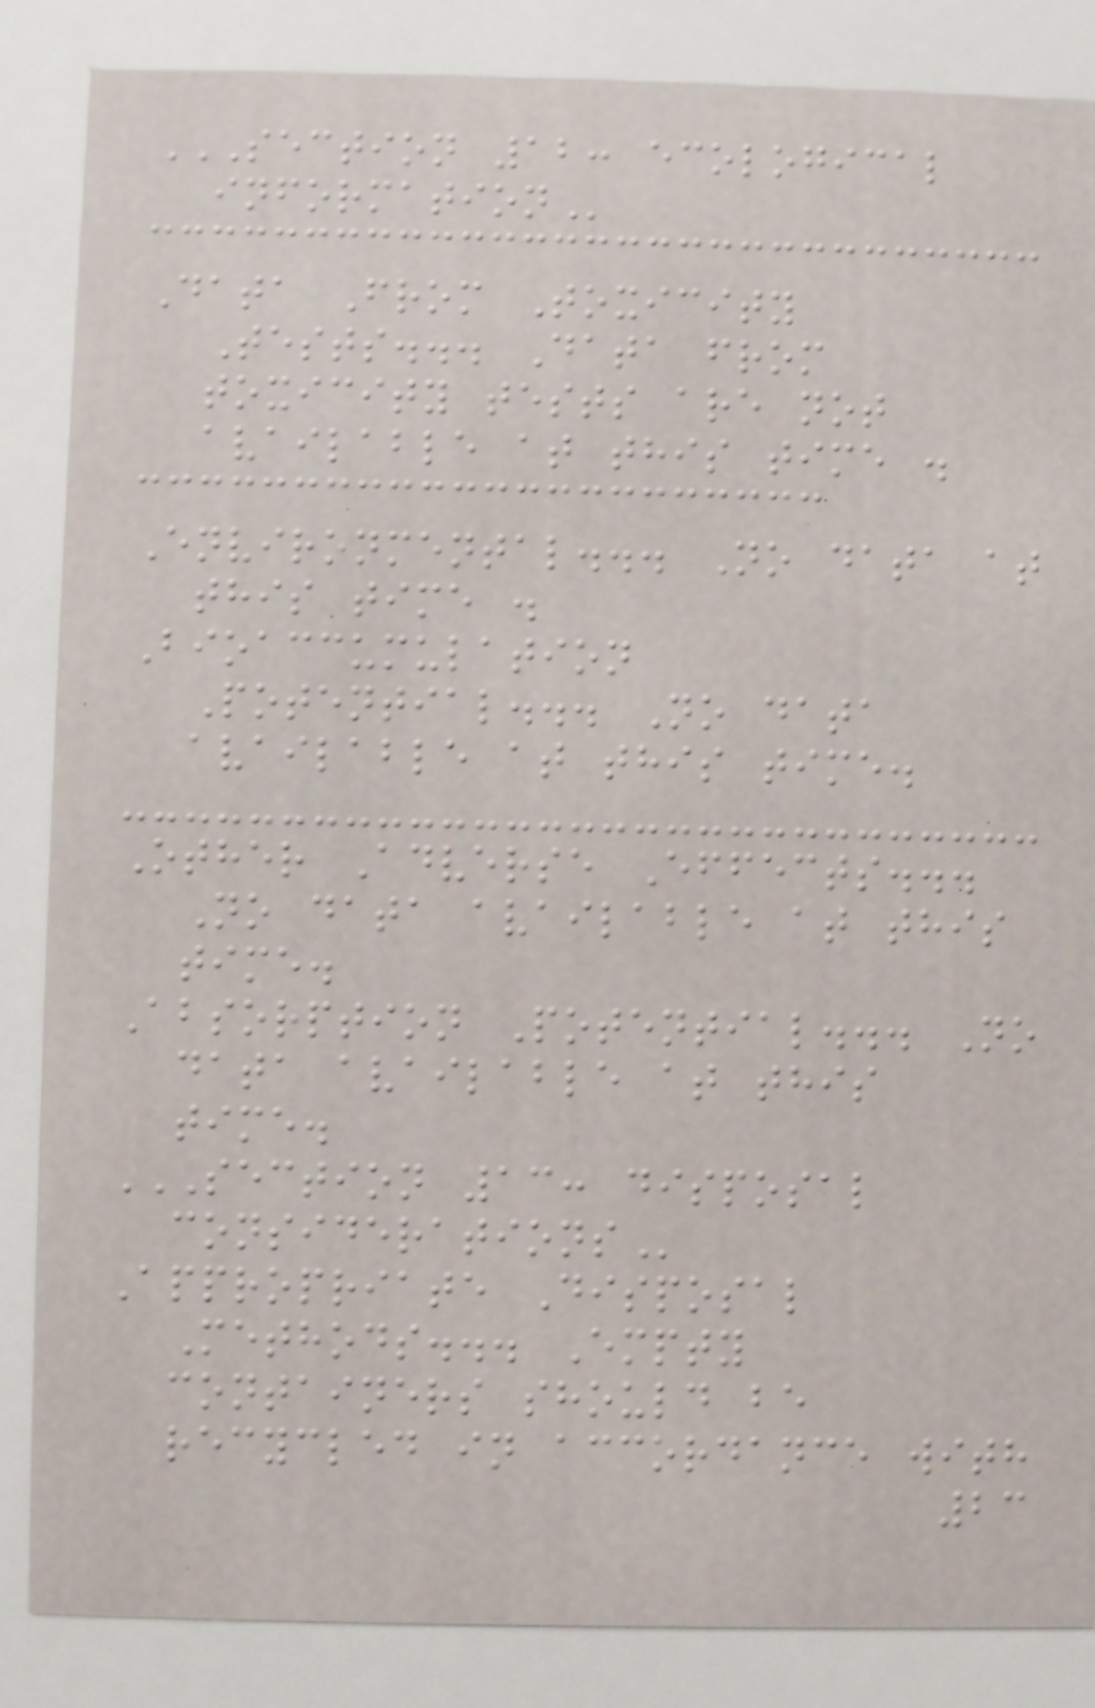SECTION 12: ECOLOGICAL
INFORMATION
Data From Toxicity
Tests... Data from
toxicity tests are not
available at this time .
Environmental... No data at
this time .
Bioaccumulation
Potential... No data
available at this time.
Other Adverse Effects...
No data available at this
time.
Absorption Potential... No
data available at this
time.
SECTION 13: DISPOSAL
CONSIDERATIONS
Appropriate Disposal
Methods... Empty
containers should be
recycled in accordance with
23
